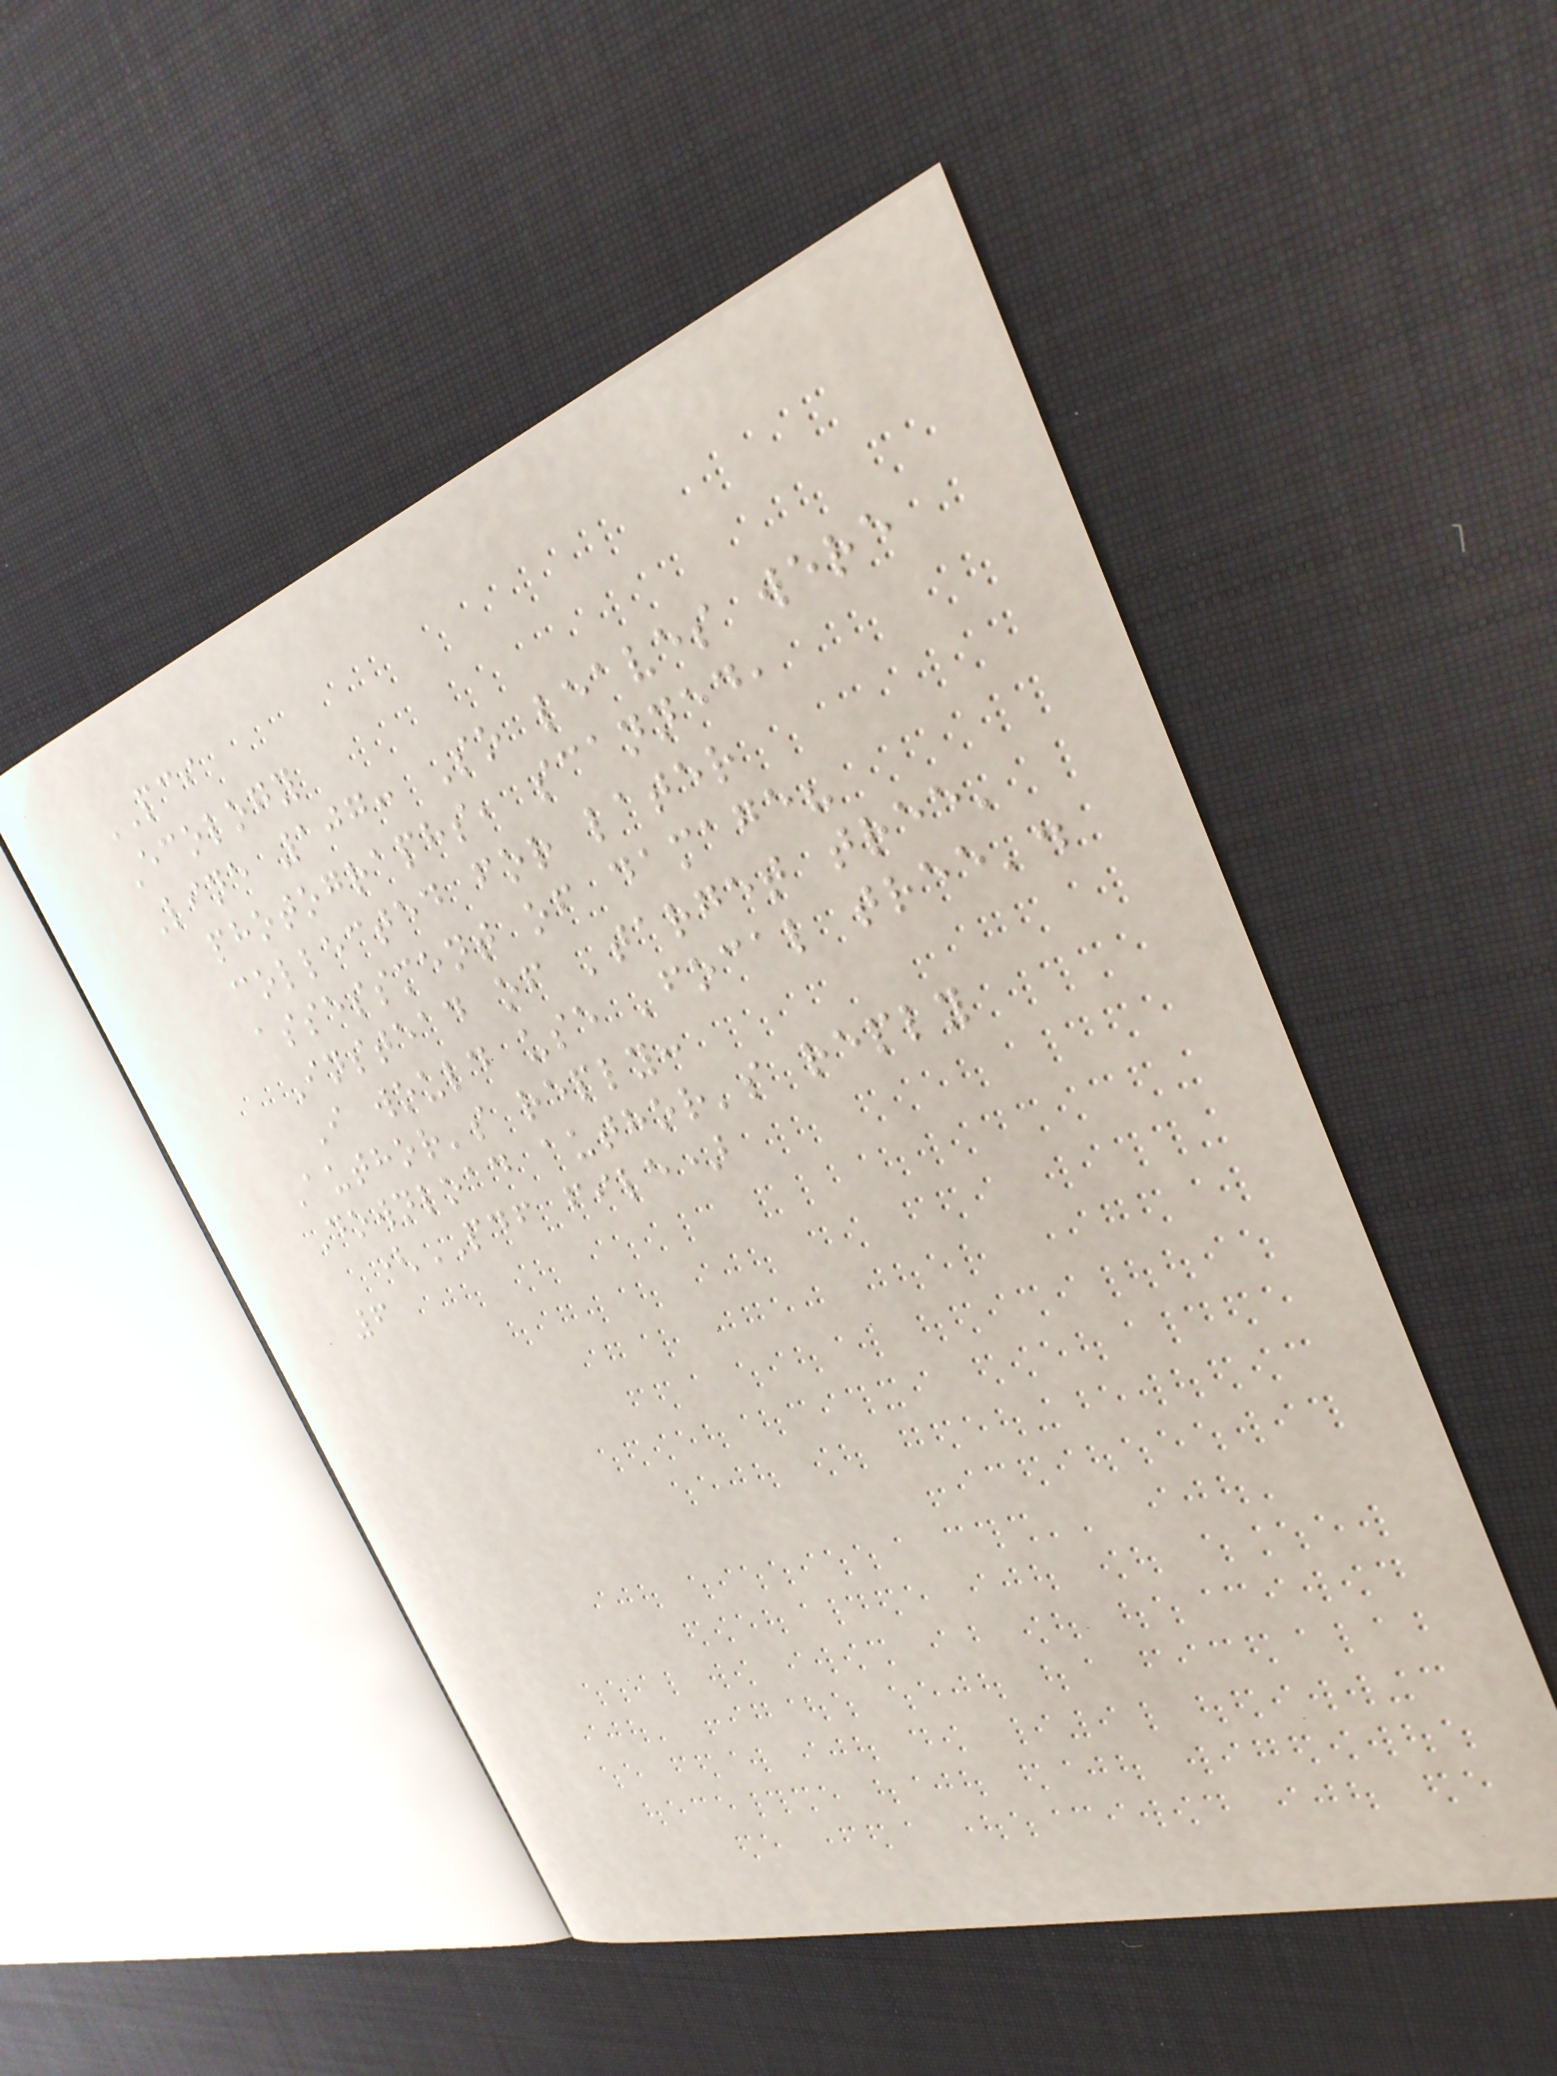PCI
Ecology
Line 107: So leaves were
photographs, scanned,
collected for later
assessment of damage?
Instead of 'target tree'
I would use 'focal tree'.
Author's reply:
Download author's reply
(PDF file)
6
